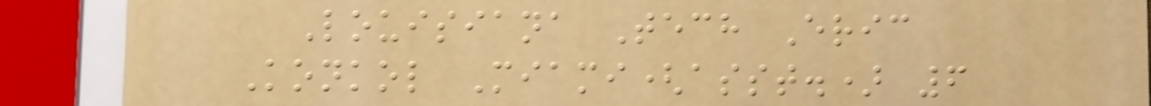Louisiana Tech Eric
Konkol Miami(asst.) 6
